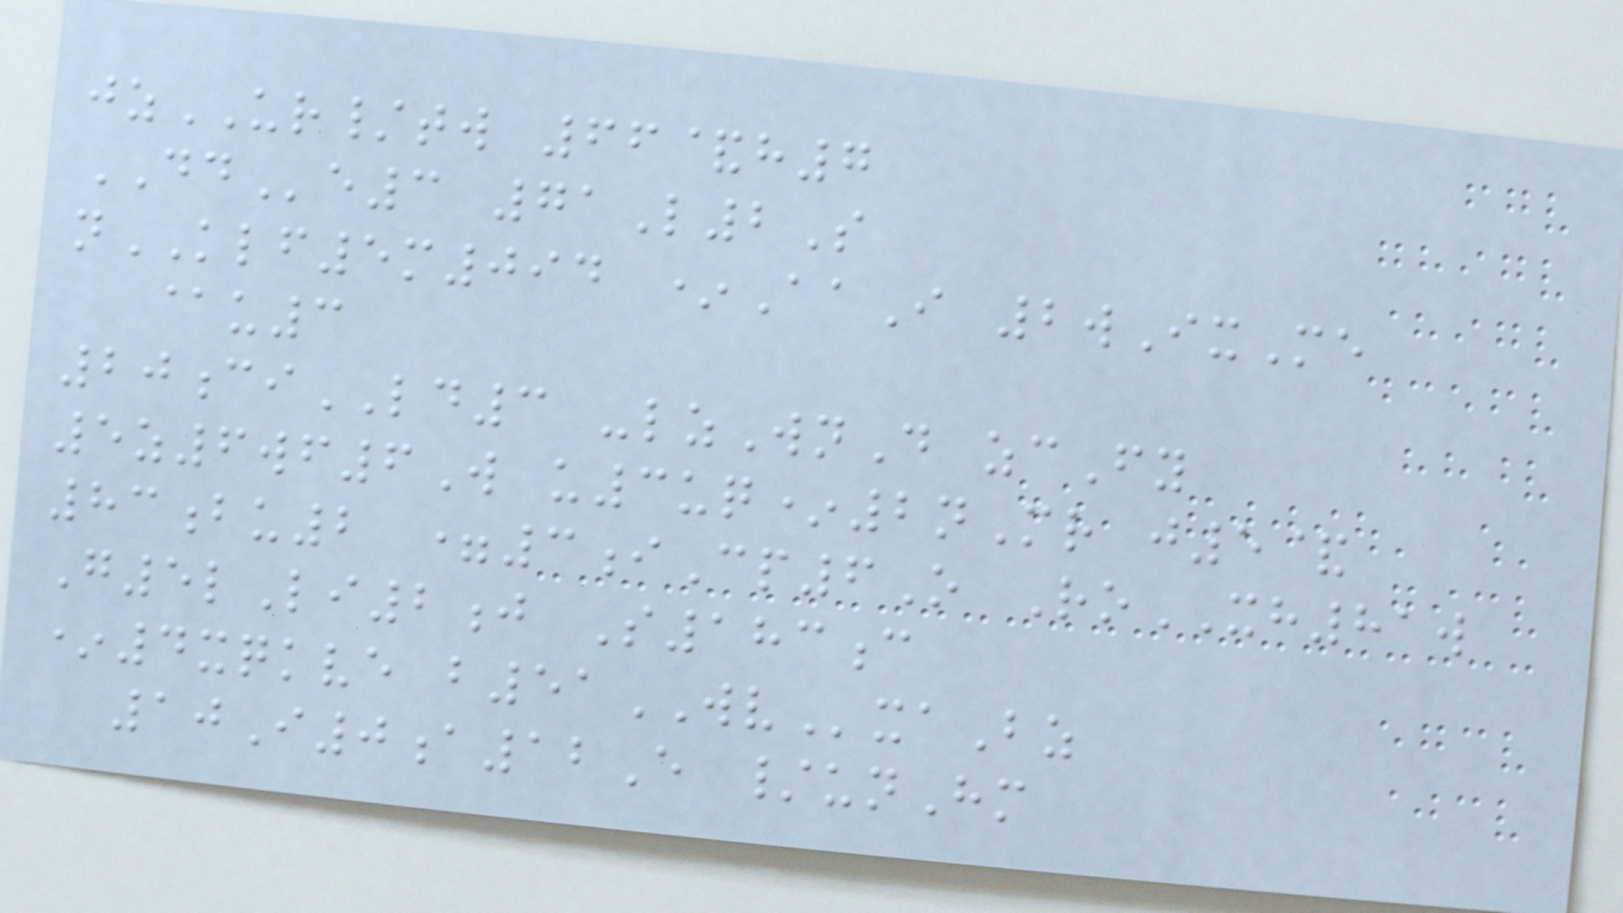jzUR/tw 66&h7
DDe3 71L2S
nKLF5m094 *AaI 2wIxMe
@u3
20ciLD3 -lzWnD zcFy
5z6wf6W u3uq*2nMr j5&
83bu2 =3iCp6O RoXH81w
G5lLi2j S183c
*4xqkve b51WVxaBz
10I0a12E /unHm
